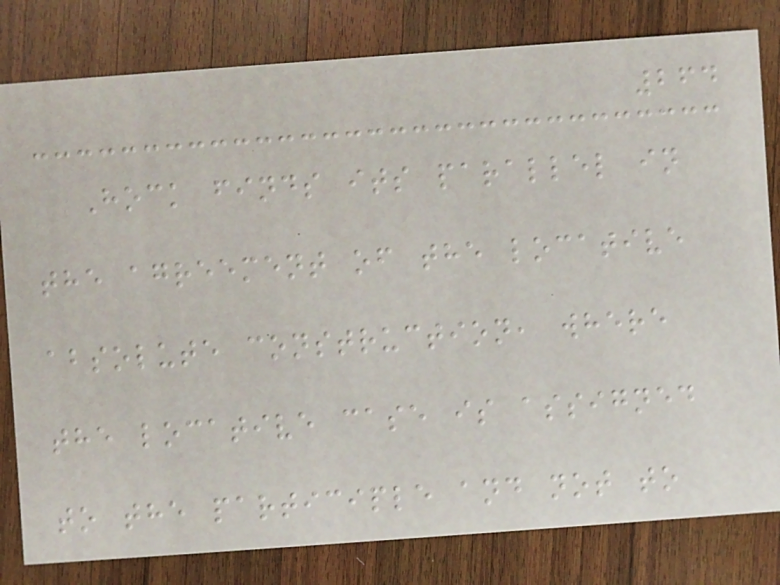264
Hock finds its parallel in
the agreement of the locative
absolute construction, where
the locative case is assigned
to the participle and not to
